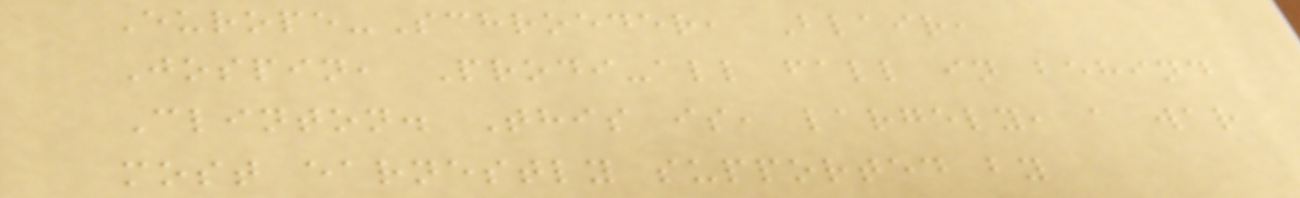Europe-Schroeder, Blair,
Jospin, Prodi-all fall in behind
Clinton. This is, largely, a war
most earnestly supported by
